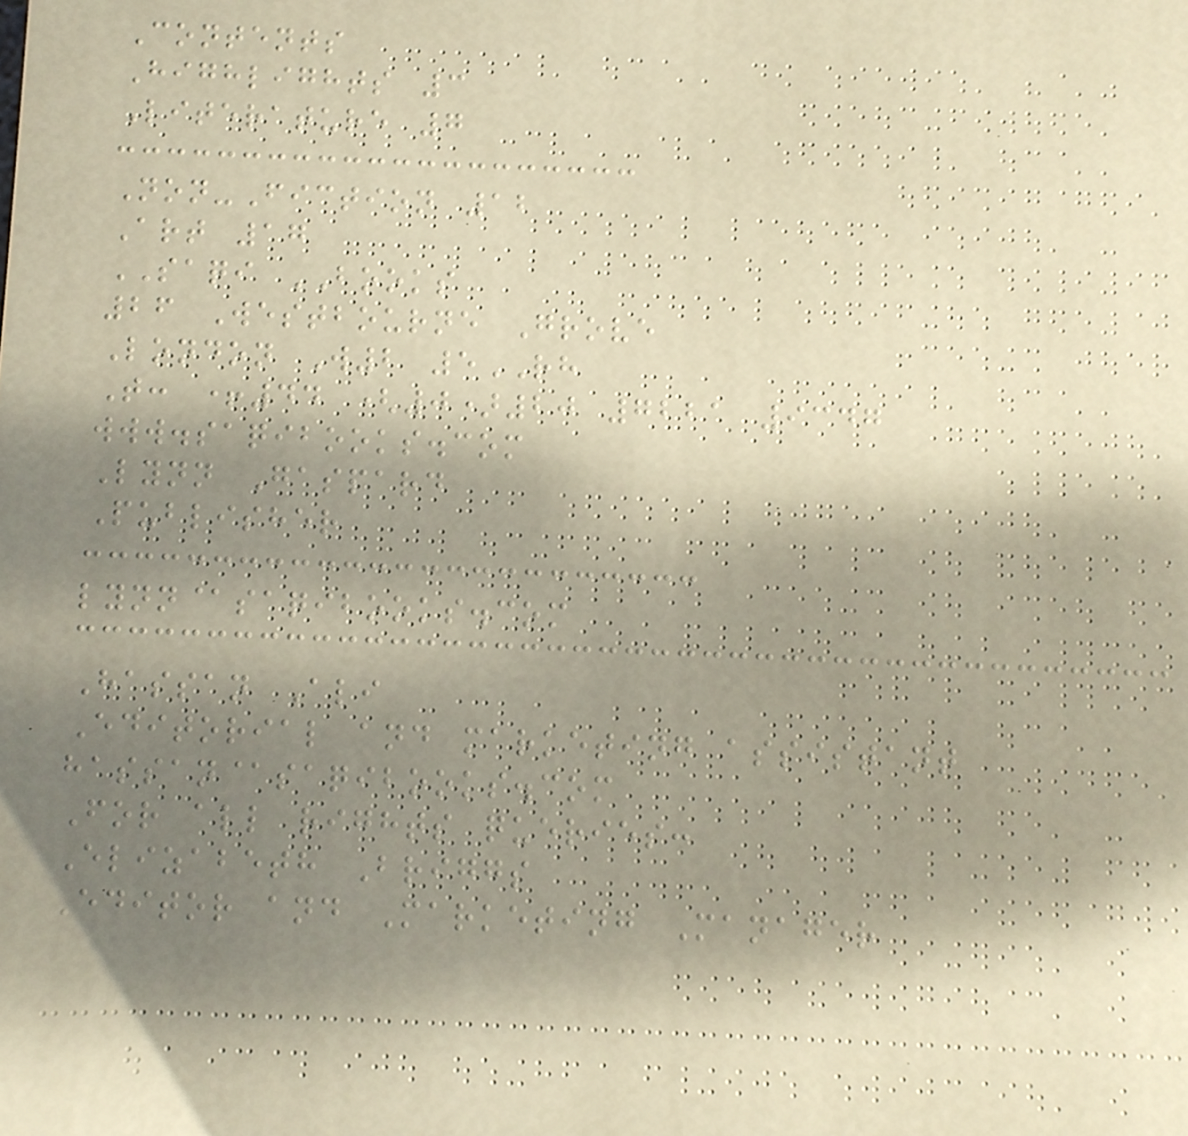Contents
Highlights 3
Literature 7
Non-Fiction 12
Art 17
SAQI BOOKS
26 Westbourne Grove
London W2 5RH
T: +44 (0)20 7221 9347
www.saqibooks.com
Lynn Gaspard
Publisher
lynn@saqibooks.com
Hassan Ali
Editorial and marketing assistant
hassan@saqibooks.com
For all rights queries:
Elizabeth Briggs
Editor and Marketing Manager
